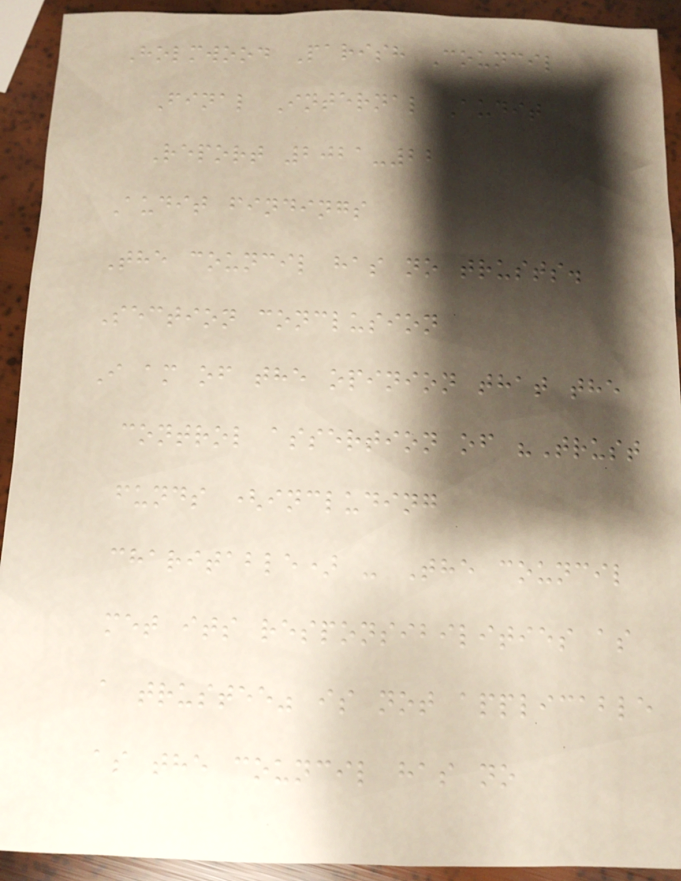Holmwood Parish Council
Final Internal Audit
Report 2021-22
Audit findings
The council has no trusts.
Section conclusion
I am of the opinion that the
control assertion of "Trust
funds (including
charitable) - The council
met its responsibilities as
a trustee" is not applicable
as the council has no
